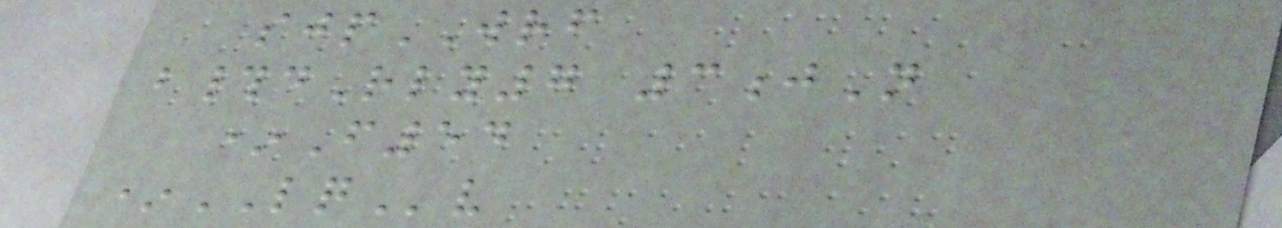sjpWRF
b#dRly7 3jN
*F54
*LQv
